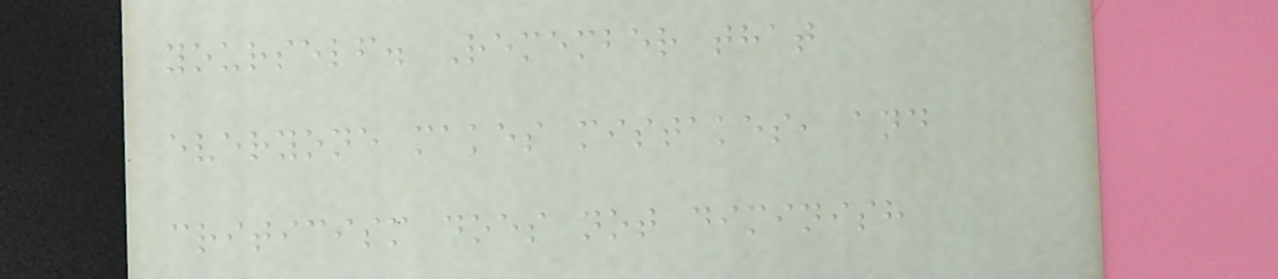yourself. Remember that
everyone makes mistakes, and
criticism does not diminish
